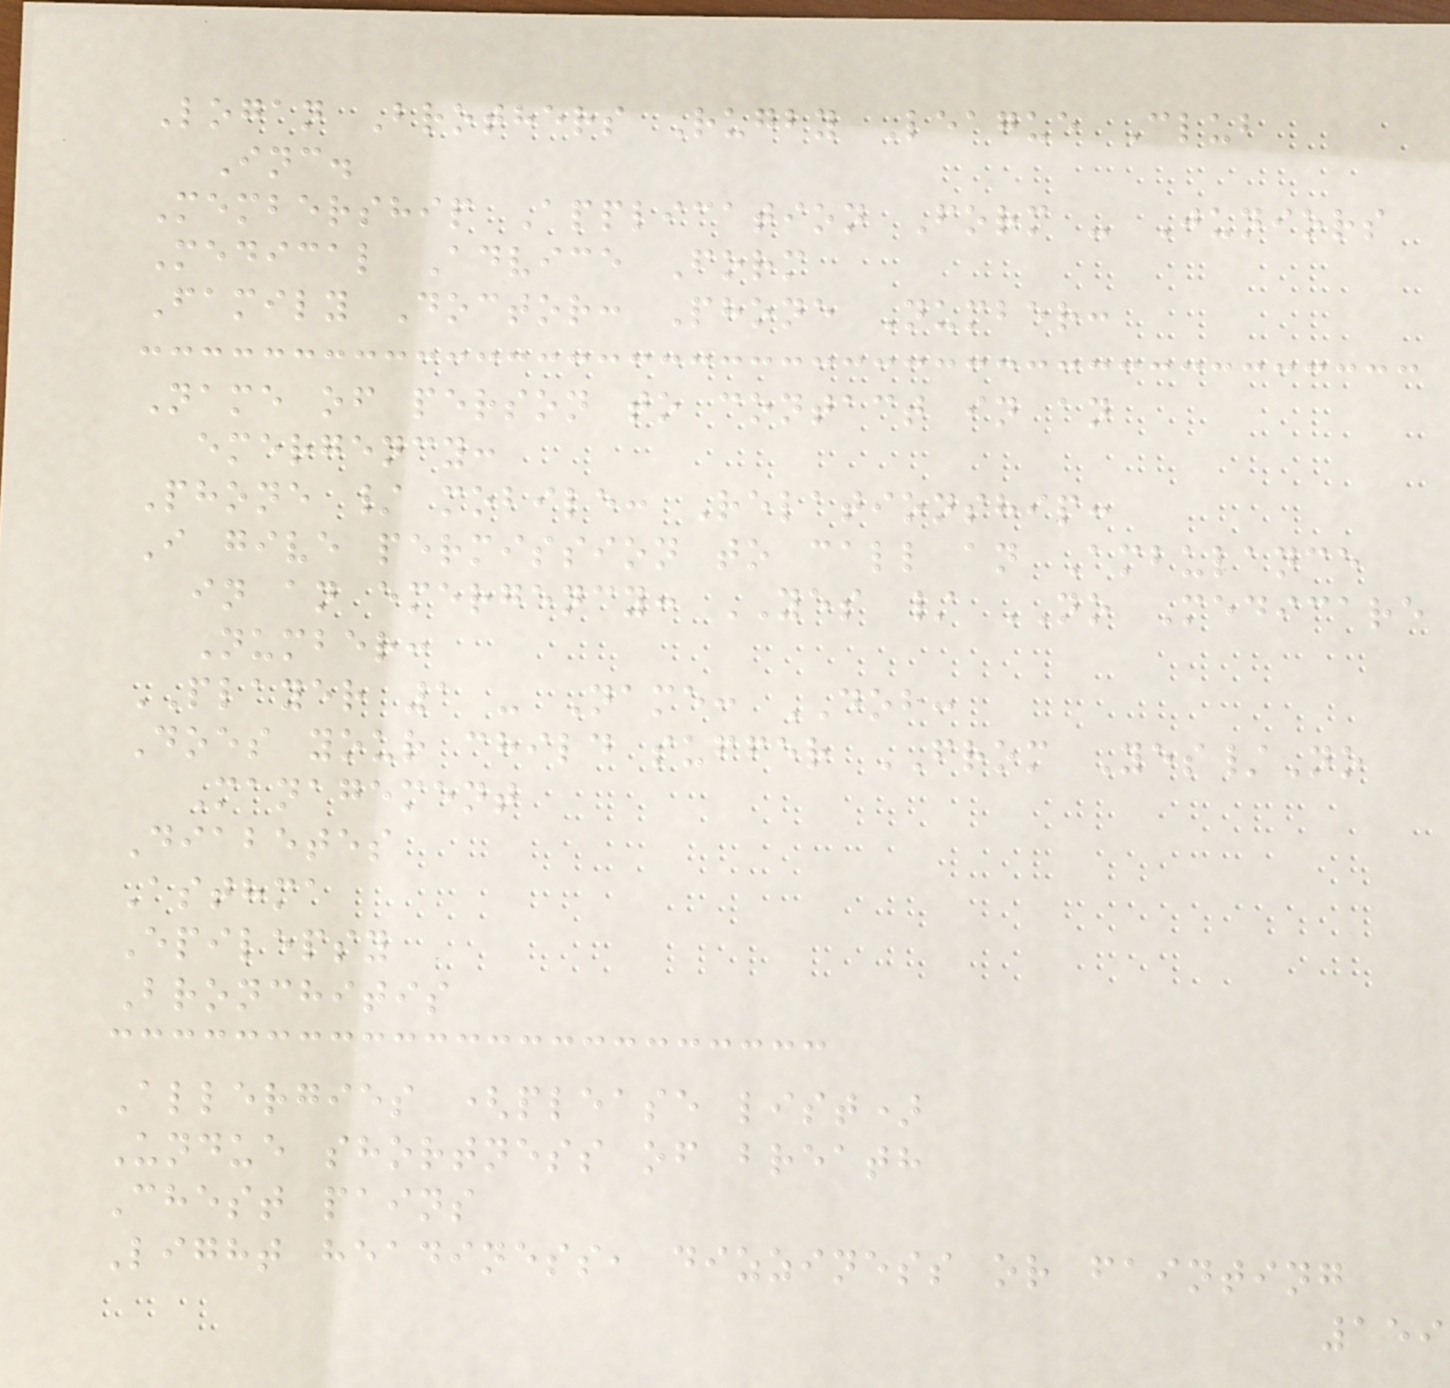Logan Brothers Rugby League Club
Inc.
Membership Application Form - Juniors
Medical Advice Form
Family Doctor: Phone Number:
Name of person to contact in an
emergency:
Phone / mobile: Relationship:
I give permission to call an Ambulance
in an emergency: YES / NO Medicare
Number:
PLAYER 1 - Name: DOB:
Does your child suffer FROM Yes/No
Management
Diabetes
Asthma
Epilepsy
Bronchitis
Allergies (please list)
Undue shortness of breath
Chest pains
Light headiness, dizziness or fainting
159
